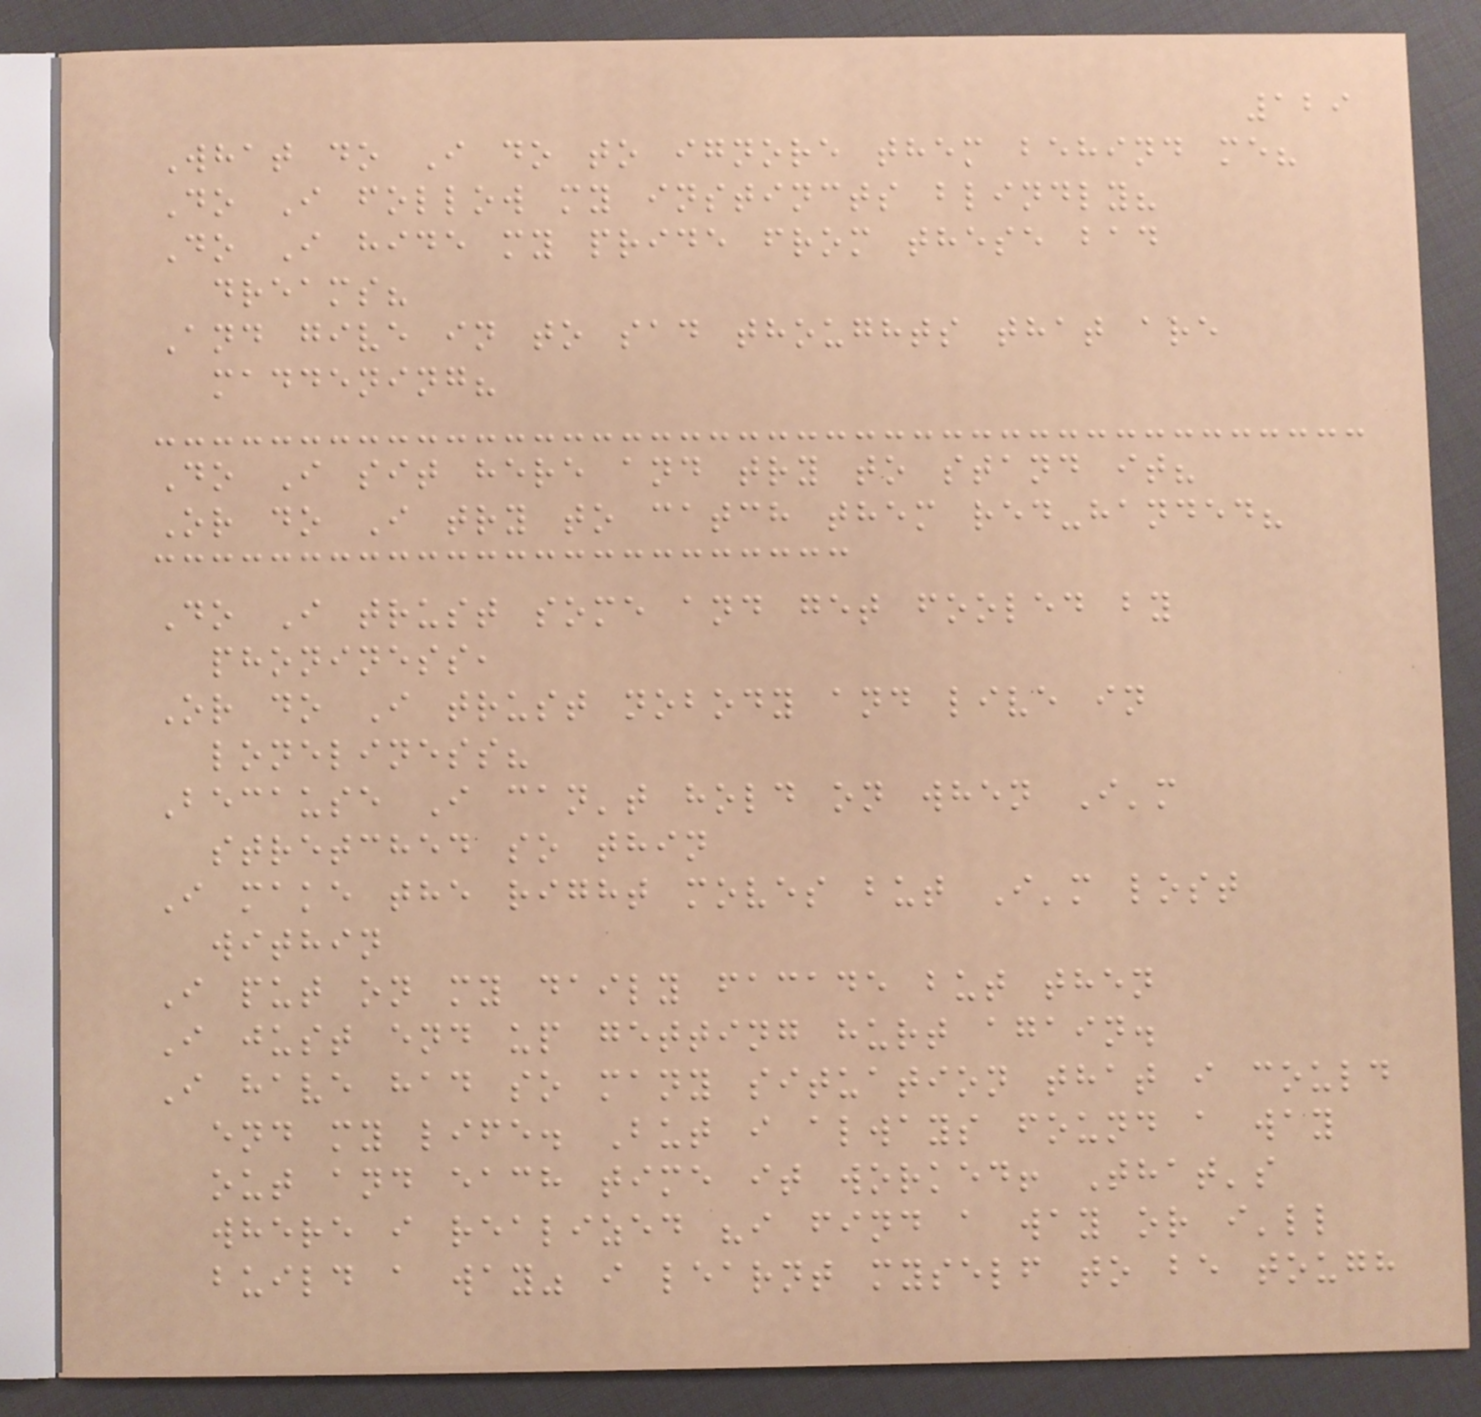129
What do I do to ignore them behind me?
Do I follow my instincts blindly?
Do I hide my pride from these bad
dreams?
And give in to sad thoughts that are
maddening?
Do I sit here and try to stand it?
Or do I try to catch them red-handed?
Do I trust some and get fooled by
phoniness,
Or do I trust nobody and live in
loneliness?
Because I can't hold on when I'm
stretched so thin
I make the right moves but I'm lost
within
I put on my daily facade but then
I just end up getting hurt again.
I have had so many situation that i could
end my life. But i always found a way
out and each time it worked! That's
where i realized "i find a way or i'll
build a way" i learnt myself to be tough
